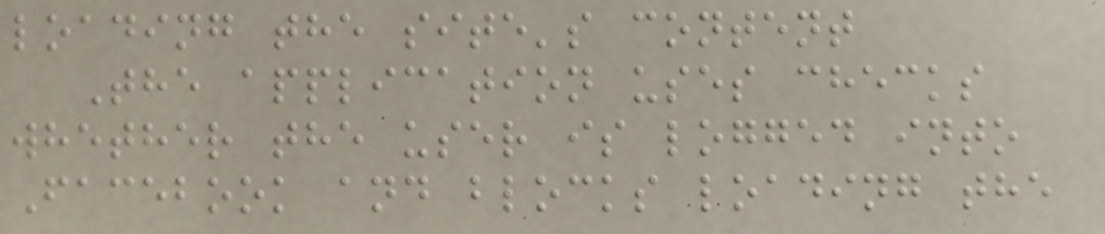loading the site's content
The application uses checks
whether the user is logged into
Facebook and blocks loading the
